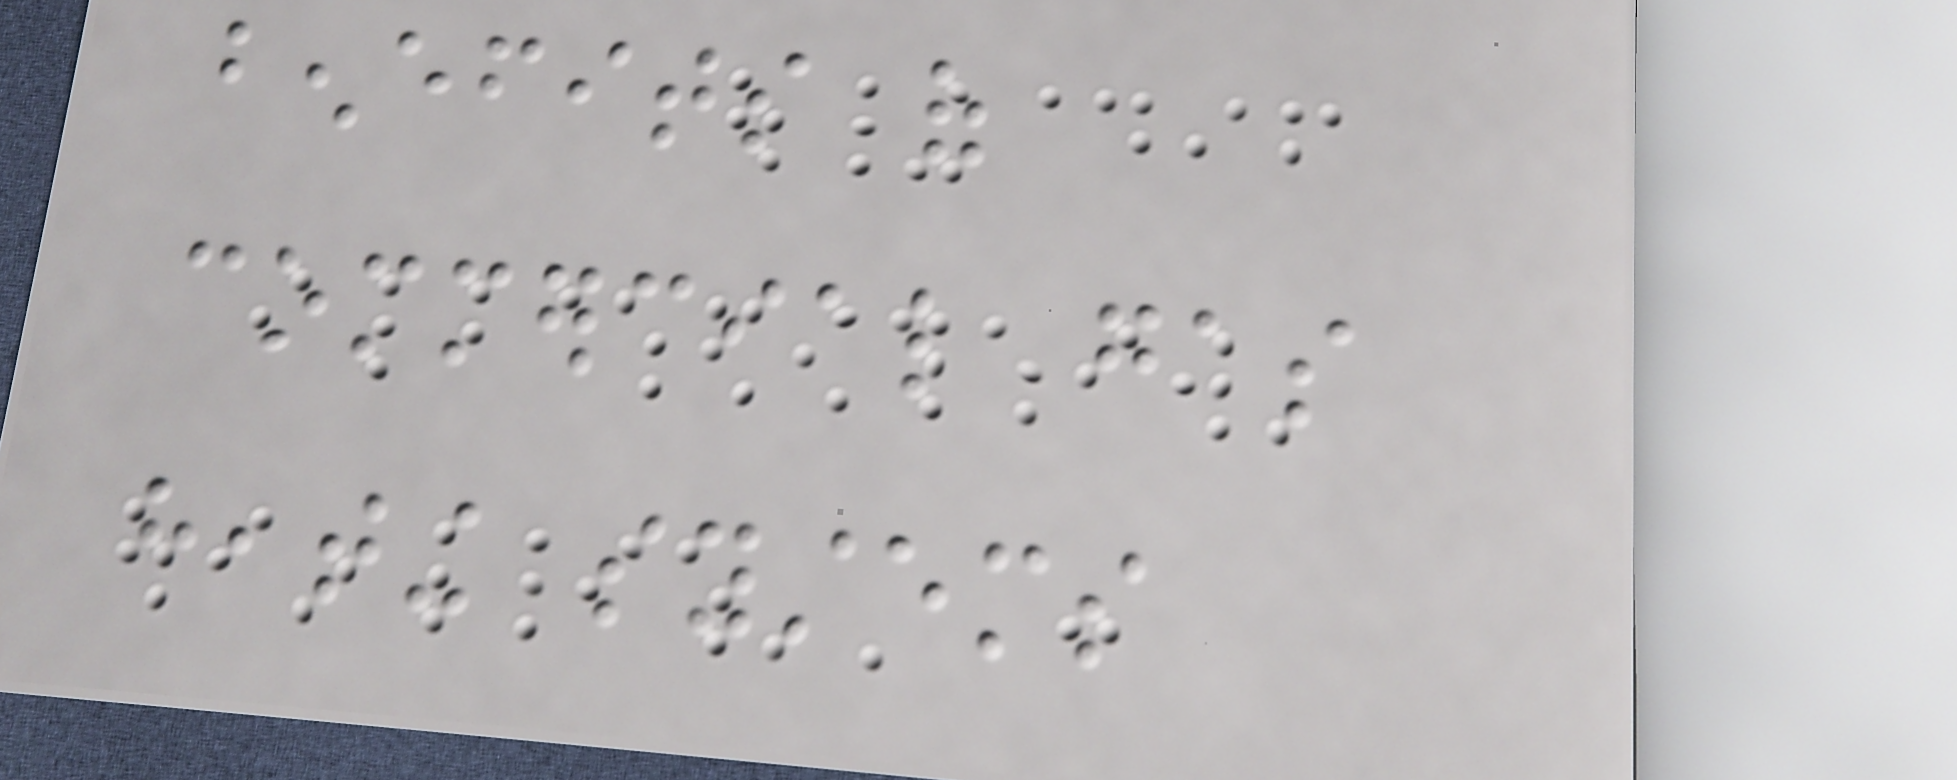benefits of
commercial gas
heating systems
